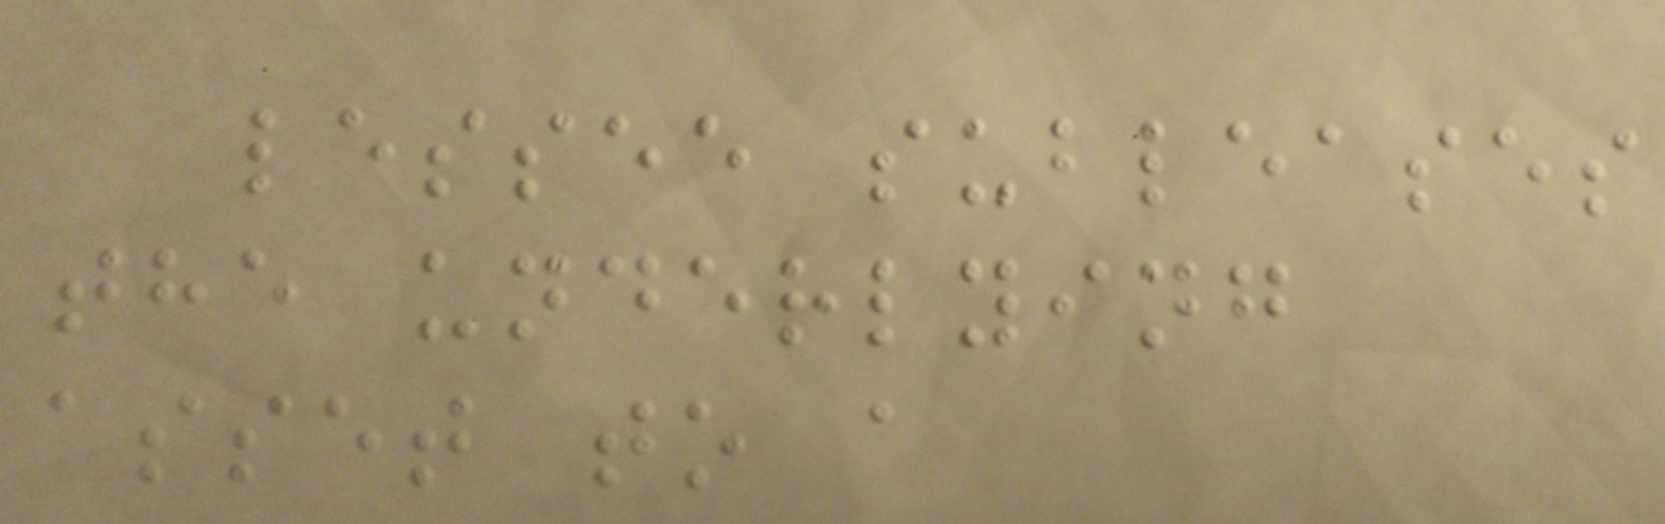lessee subleases
the underlying
asset to a
